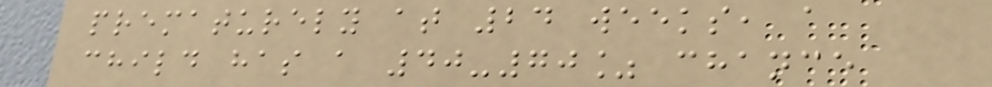prematurely at 24 weeks, a
child has a 40-70% chance
